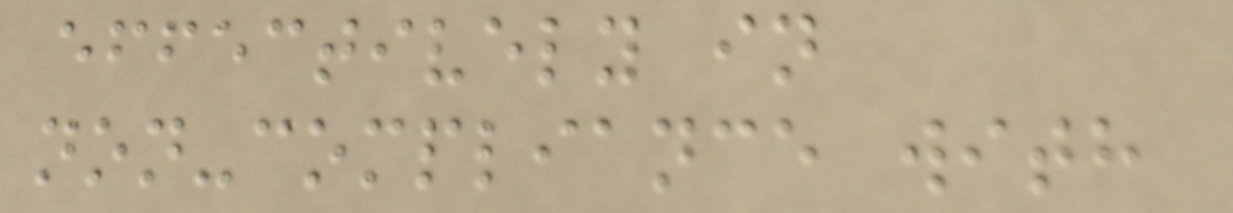effectively in
non-compliance with
